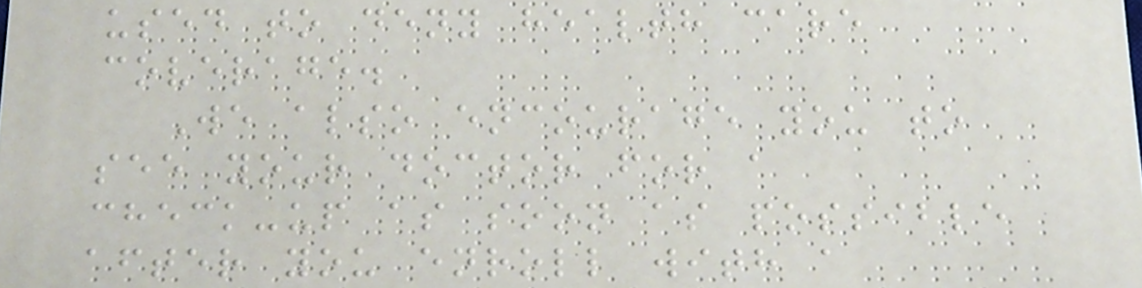used to deny health care
coverage.
We also encourage you to
see your doctor for a
check-up as soon as possible
after you enroll with a
